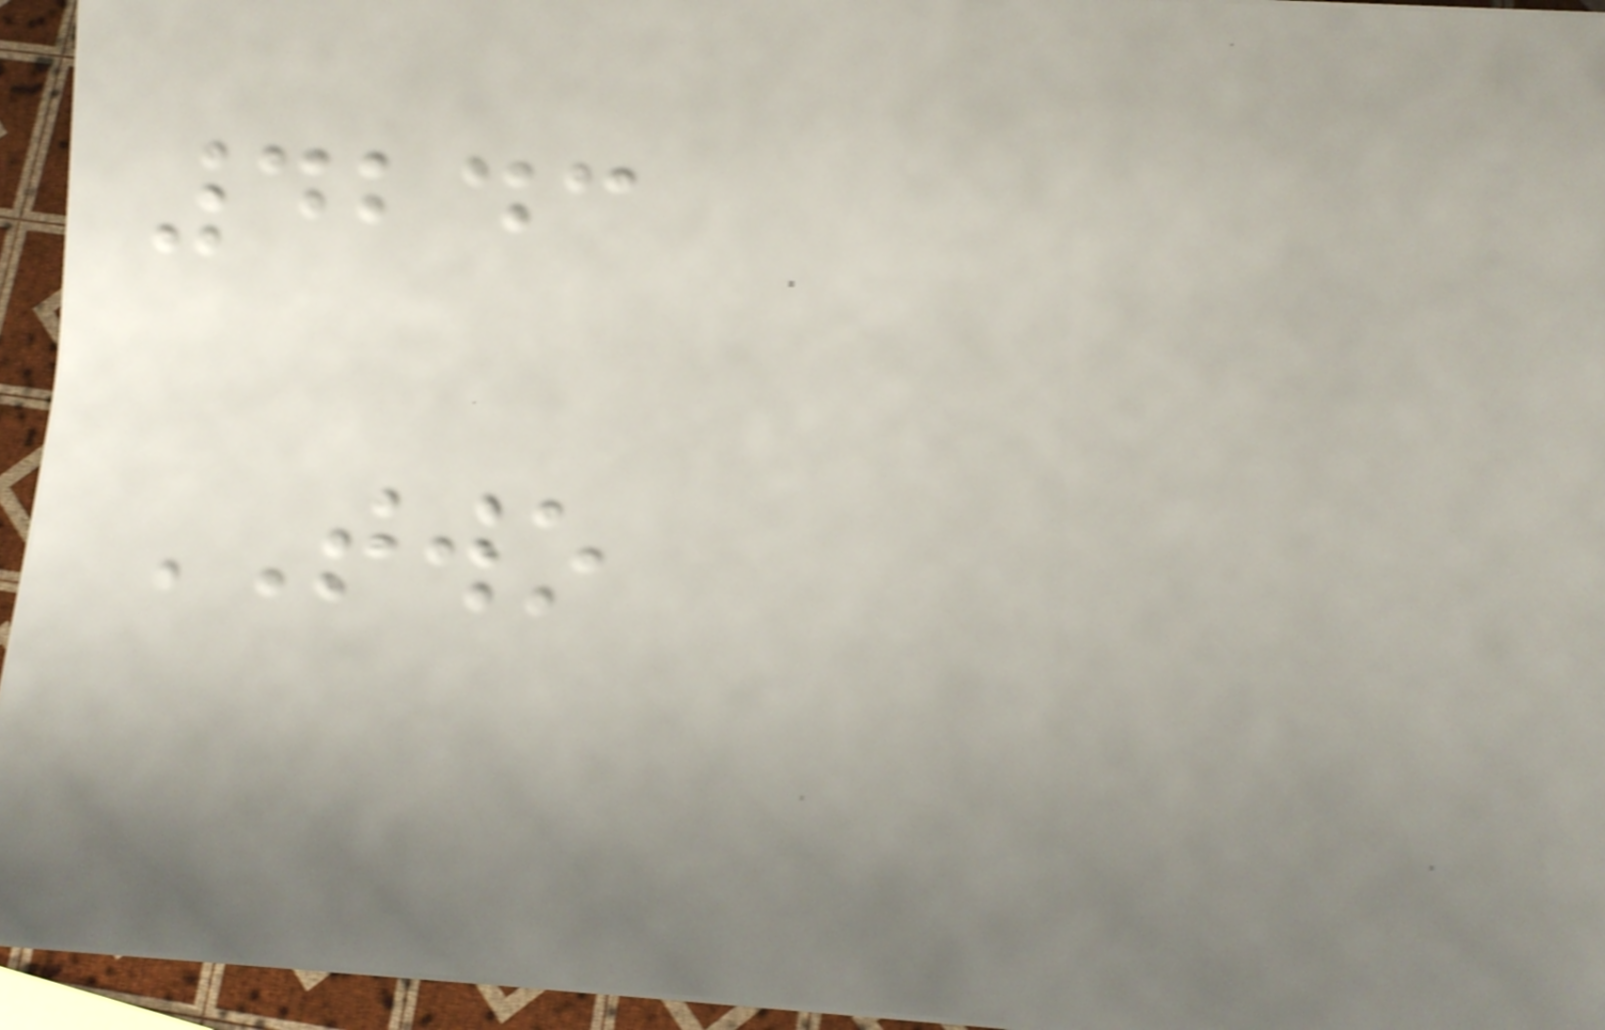4243
TWO
